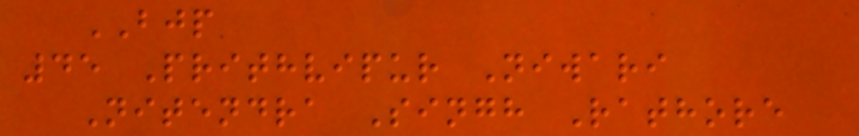BJP
45 Prithvipur Niwari
Nitendra Singh Rathore
